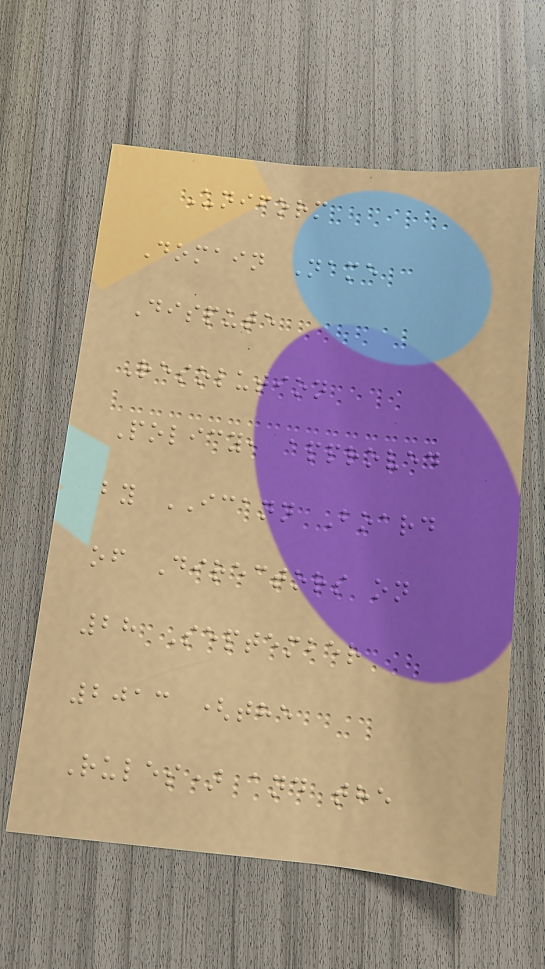Uniform
Domain Name
Dispute
Resolution
Policy, approved
by ICANN Board
of Directors on
28 September
2013 (the
Rules) and the
